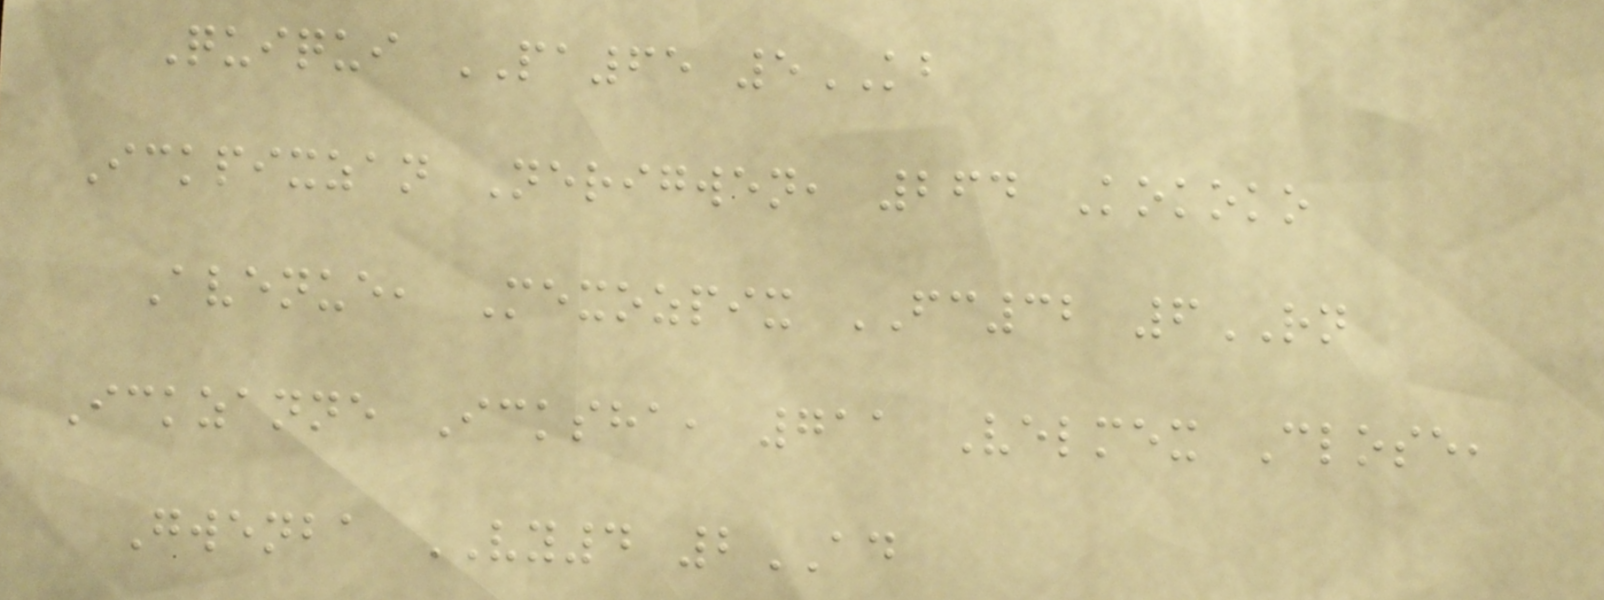Quiqui PA65 5KB
Ickpixzan Nerigwen, 264 Kokoko
Avenue, Mexozpix FC32 6RN
Ickzanne Icksha, 711 Velmex Close,
Gwenba VY4 2AD
